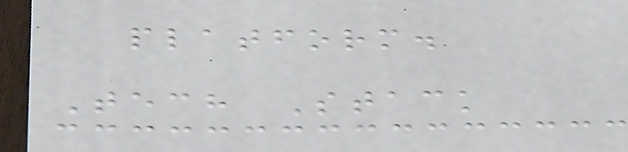platform.
Tech Stack
